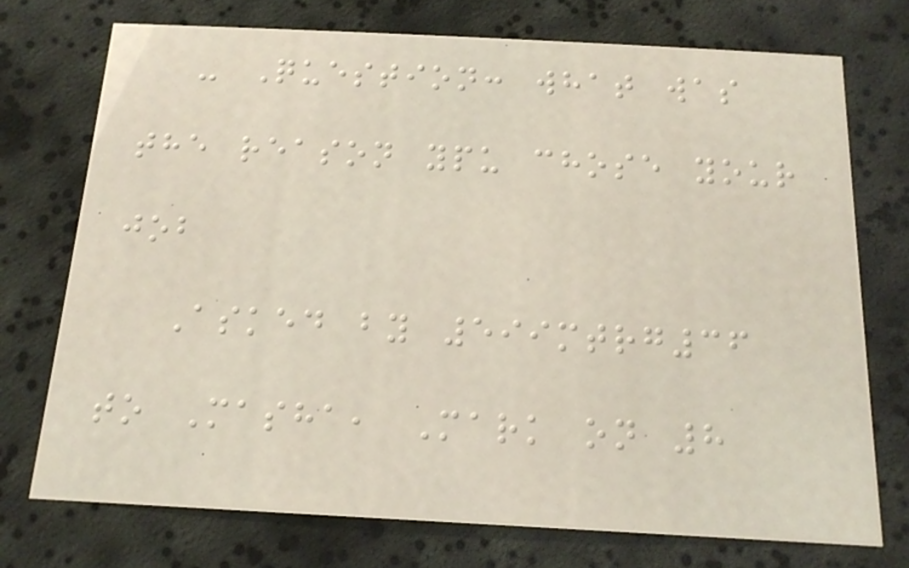- Question: what was
the reason ypu chose your
job
Asked by 599mtrg36
to Masha, Mark on 8
